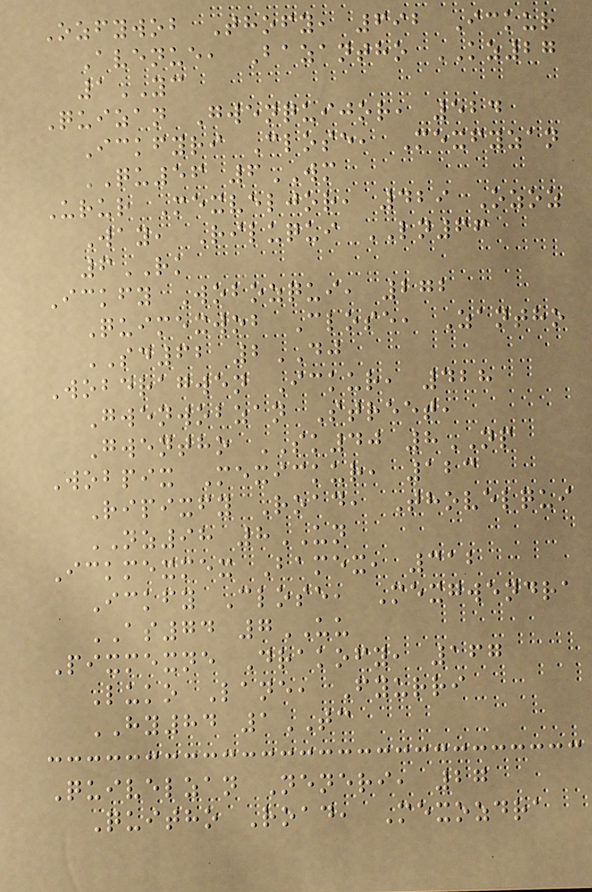Ozfywob Thofy, 692 Ickur
Avenue, Bazantho KZ27
1YC
Quizan Gwenquijor, 524
Ickfyri Close, Mexfyzan
QU56 6WM
Urur Mexveljor, 429 Ozoz
Way, Riluqui LN66
6RK
Ickfy Wobozqui, 272
Quimexwob Close, Zantho
SD62 2DJ
Wobdragwen Ickur, 428
Gwenwobzan Street,
Gwentho SK40 8NP
Wobpix Mexickur, 123
Ripixfy Road, Thovelqui
NZ98 8UN
Ickmexmex Bamex, 312
Ickfy Close, Mexgwendra
AS74 7UU
Pixmexne Drakofy, 167
Luko Lane, Fyurri
HY84 1TC
Quivelzan Neneri, 27
Quitho Road, Mexozdra
